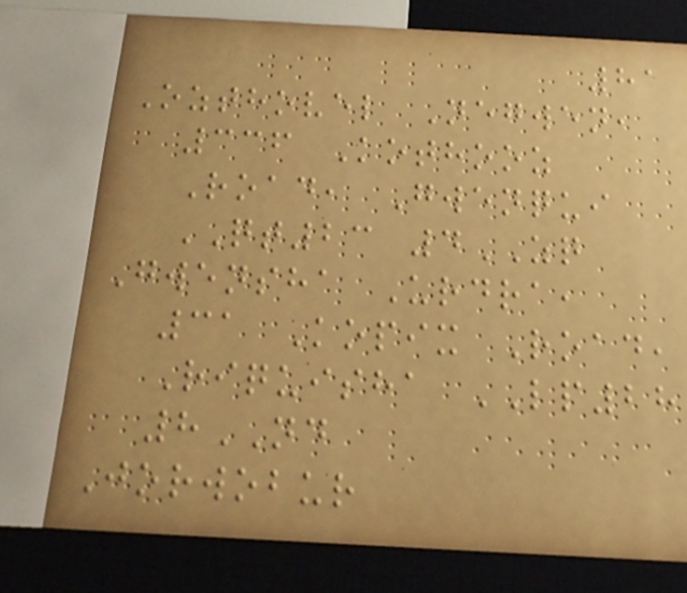81
Ozthovel Negwen,
336 Kothooz
Road, Gwenqui
QT23 4ZQ
Gwensha Urdra,
31 Kopix Road,
Riquisha LP28
8ND
Jorwobur
